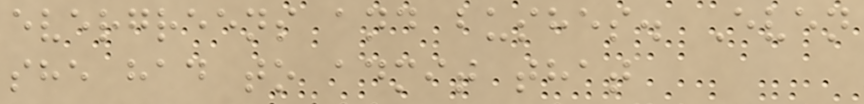evergreens and bushes. Even
she had to admit that
